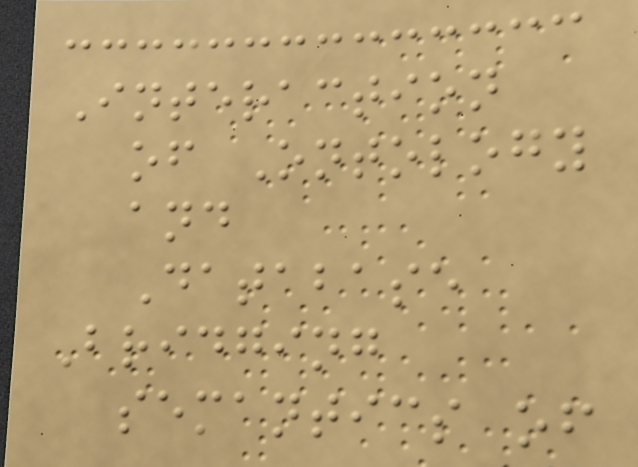Interaction
of Ontology
and
Database
Bridging
semantics of
